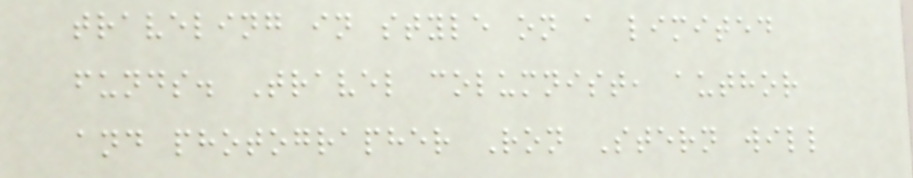traveling in style on a limited
funds. Travel columnist, author
and photographer Ron Stern will
